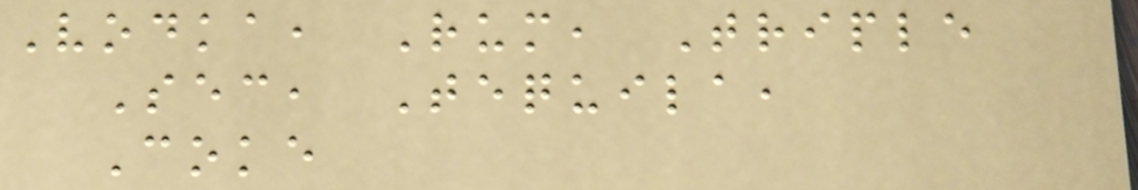Vodka, Rum, Triple
Sec, Tequila,
Coke
